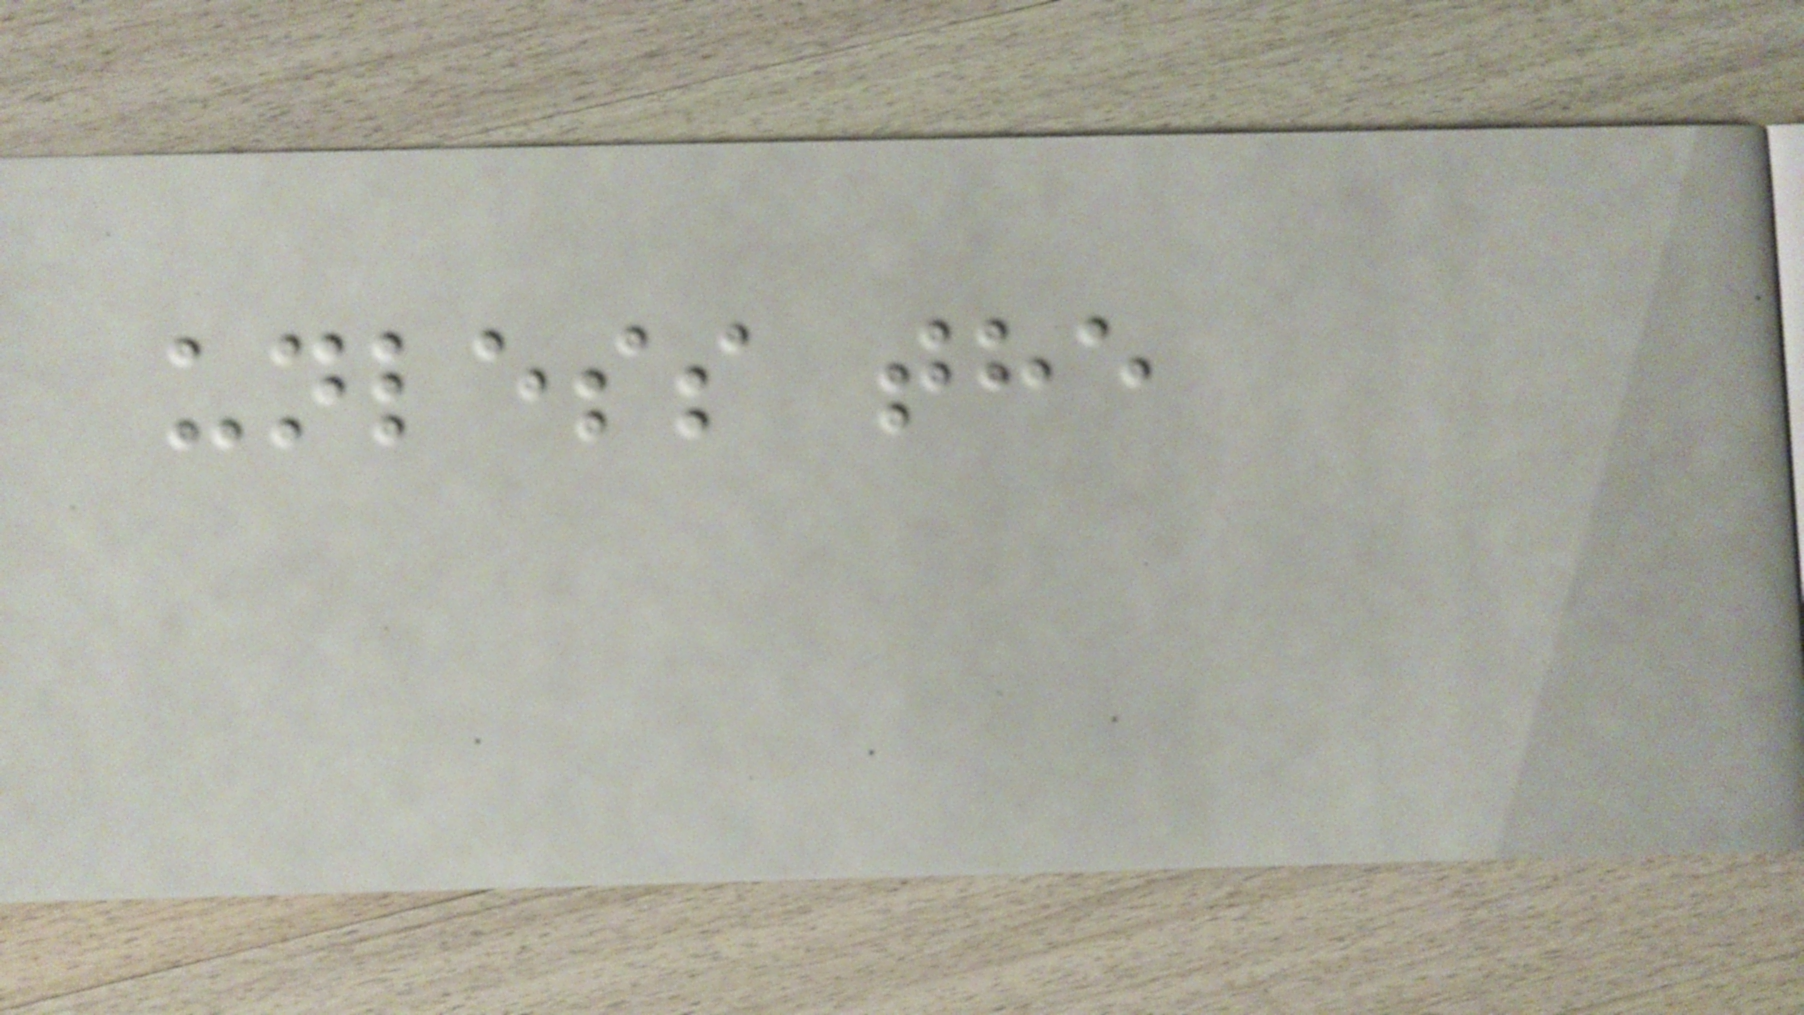unless the
